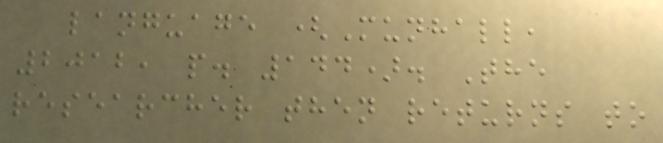language (Munhall,
2012, p. 144). The
researcher then returns to
